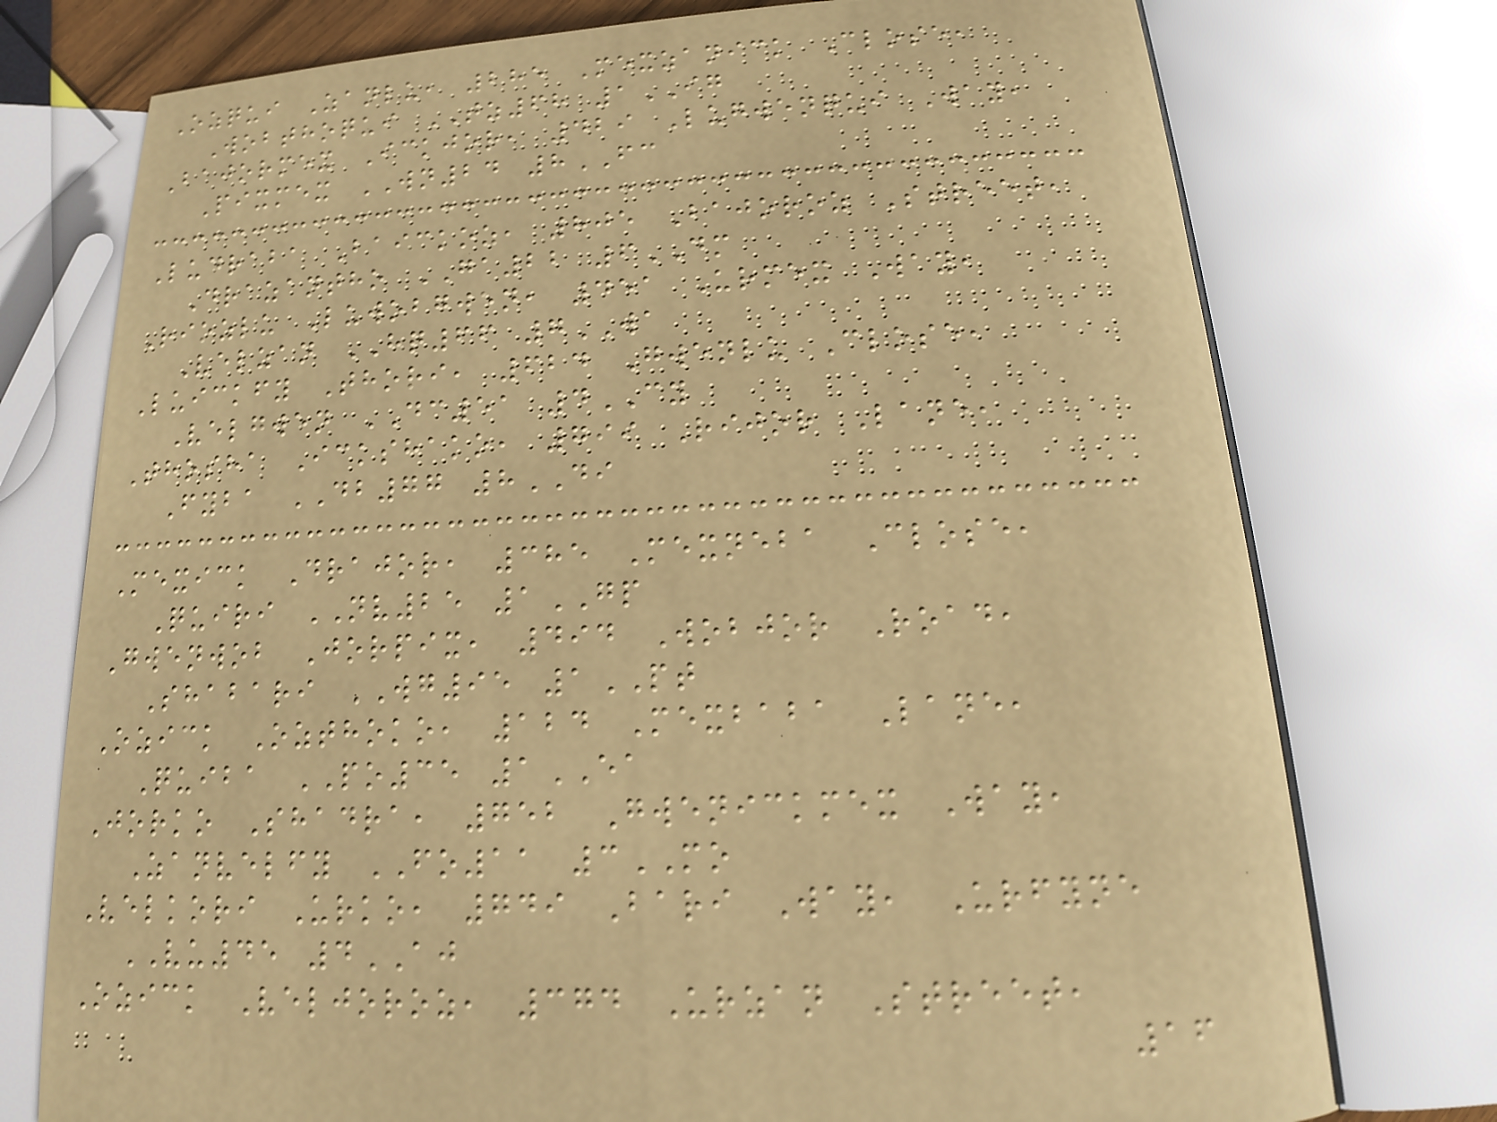Ozqui Zanlu, 285 Mexzanick Close,
Wobthoqui TZ68 1IG
Bajormex Ickjor, 429 Lugwenqui Way,
Pixmex WN24 8FC
Ludraba Baickoz, 805 Bajoroz Street,
Drazantho GA22 6DM
Riozlu Luwobgwen, 451 Urmex Way,
Velzan HQ66 7WA
Luickfy Thori, 624 Gwenlu Close,
Velgwen DC51 4CY
Thosha Ickshako, 799 Rijor Lane,
Fyba DB77 8DI
Mexick Drajor, 385 Mexneba Close,
Quiri NV25 1GP
Gwenwob Jorpix, 494 Wobjor Road,
Shabari WG95 1PT
Ozick Ozthoko, 124 Mexbaba Lane,
Quiba PO35 1EA
Jorko Shadra, 752 Gwenickmex Way,
Zanvelfy FO11 3MO
Velkori Urko, 749 Bari Way, Urfyne
VU45 4AJ
Ozick Veljoroz, 374 Urzan Street,
16
